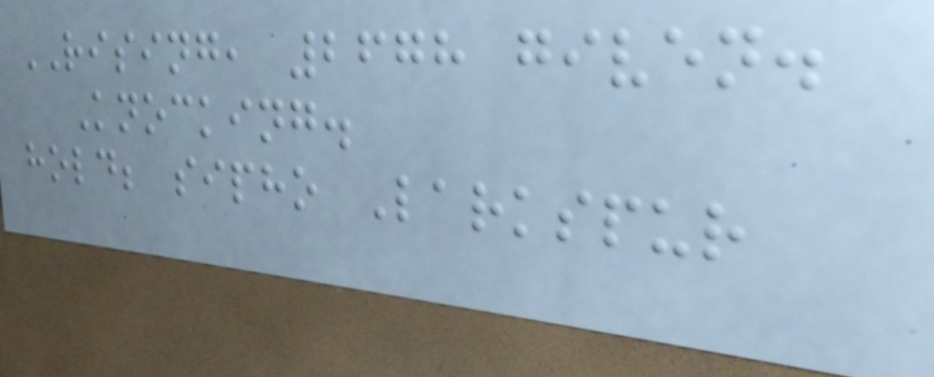RISING, 2678 given.
Knocking.
hold; sipho Larkspur
